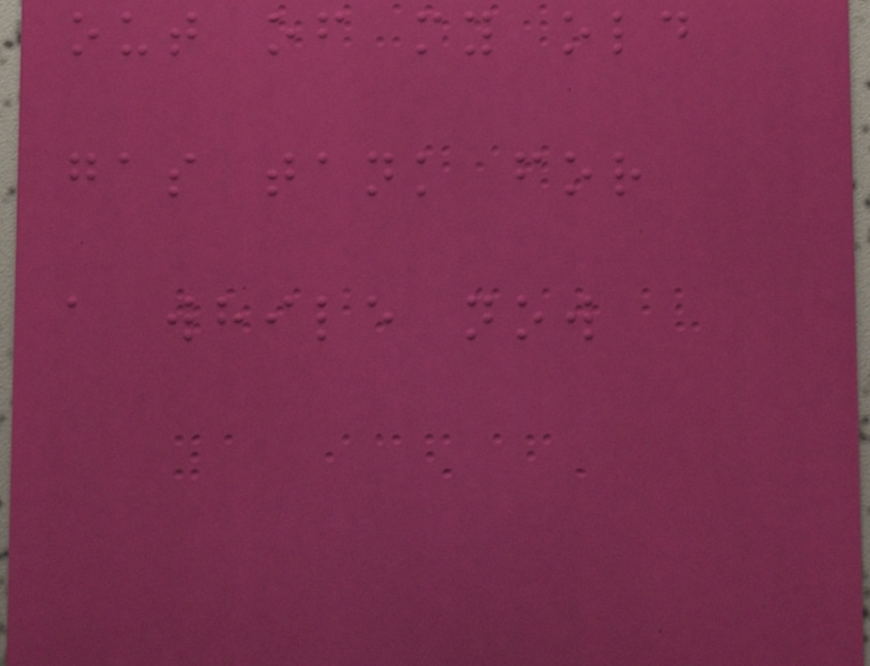out of my old
gas tank for
a while now
